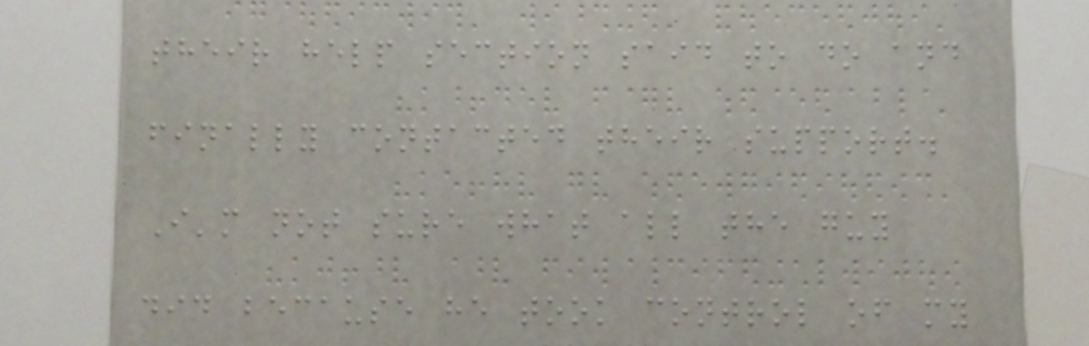their help section said to do and
finally contacted their support.
I'm not sure what all the guy
did because he took control of my
